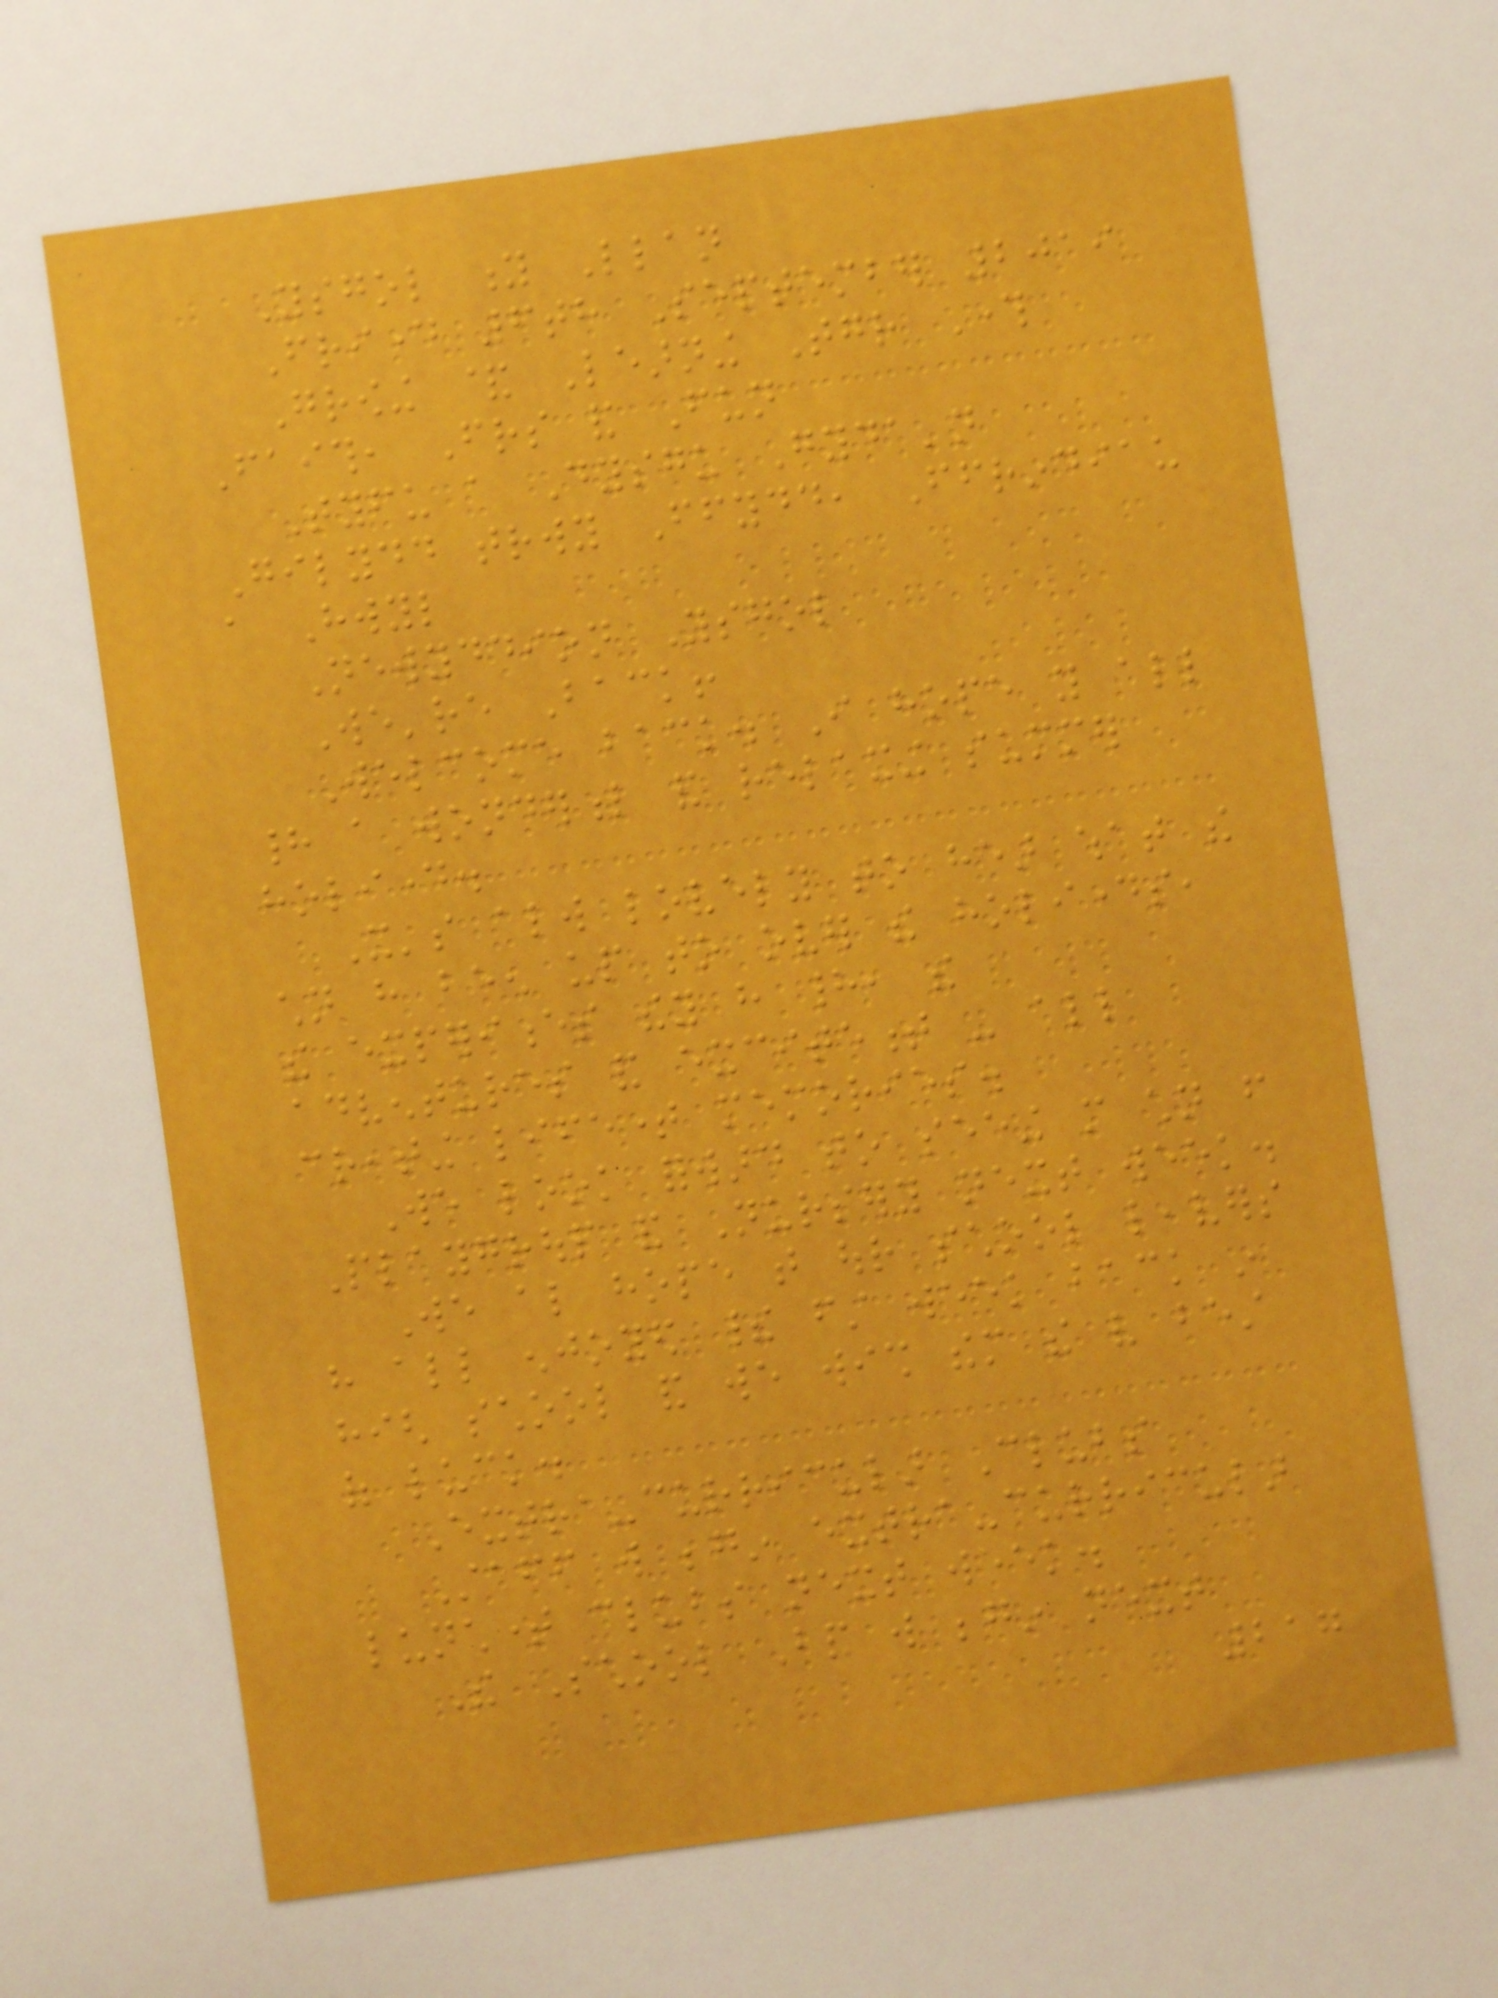Ysgol y Llan
Friday 6th September 2019
Growing & Learning Together Through
Faith, Friends and Fun
Tyfu a Dysgu Gyda'n
Gilydd trwy Ffydd, Ffrindiau
a Hwyl
Newyddion Ysgol
We're Back!
Welcome back. I hope you all
had a wonderful and relaxing summer
holiday.
It's always lovely to hear what the
children have been up to over the holidays,
the experiences they have had, the
adventures and excitement - all
creating lifetime memories.
We look forward to seeing more children from
Playgroup and Nursery next week.
We also hope that our school leavers
have all enjoyed their first week back in
high school and we wish them the very best
of luck.
Extra-curricular Clubs
Staff will begin extra-curricular
lunchtime clubs next week.
The School Band will begin next
217
